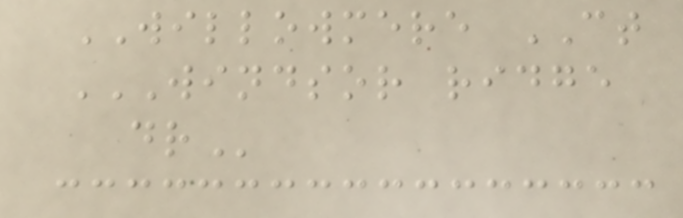WILLOWMERE CT
WINDSOR RIDGE
DR
